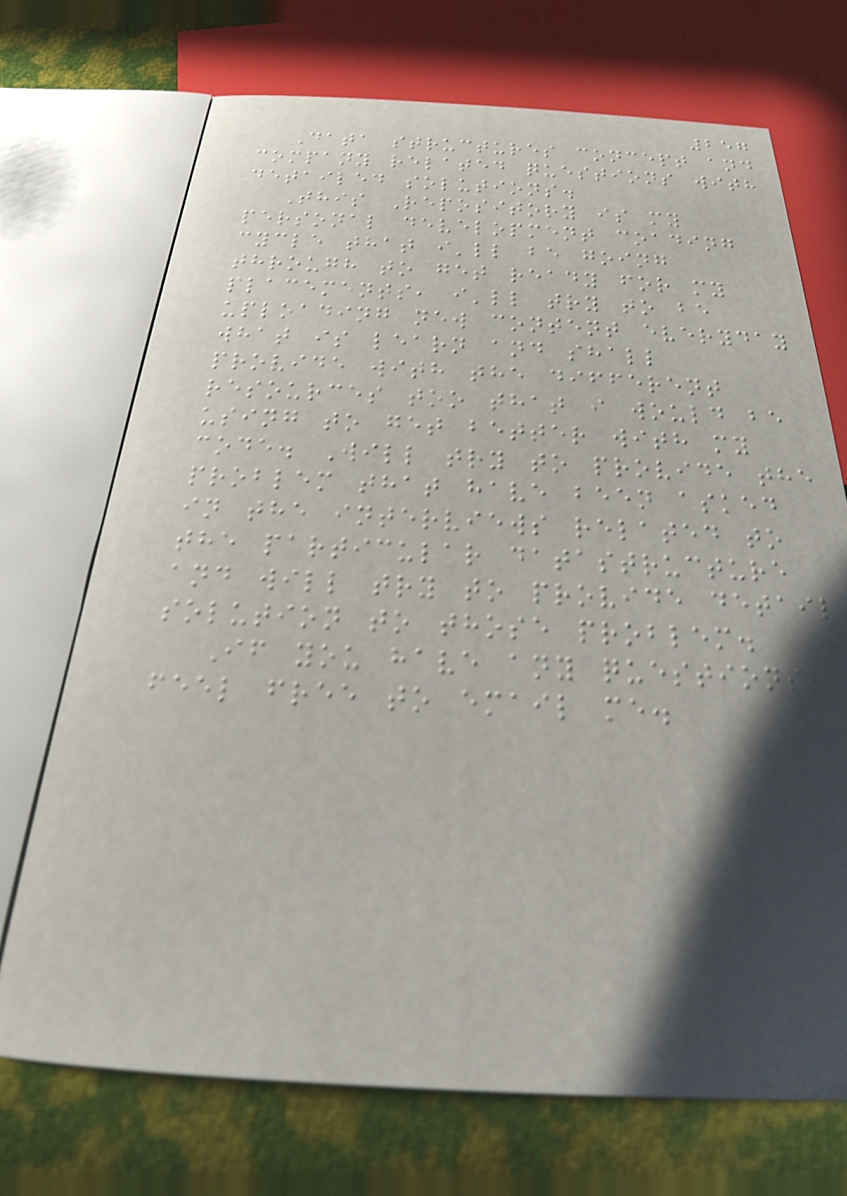257
Data structures concept and
company related questions with
detailed solutions.
This Repository is my
personal development coading
cycle that i'll be going
through to get ready for my
placements, i'll try to be
uploading new content everyday
what is learn and shall
provide with the different
resources too that i would be
using to get better with my
code. Will try to provide the
problem that have been asked
in the interviews related to
the particular datastructure
and will try to provide detail
solution to those problem.
If you have any questions,
feel free to email me.
